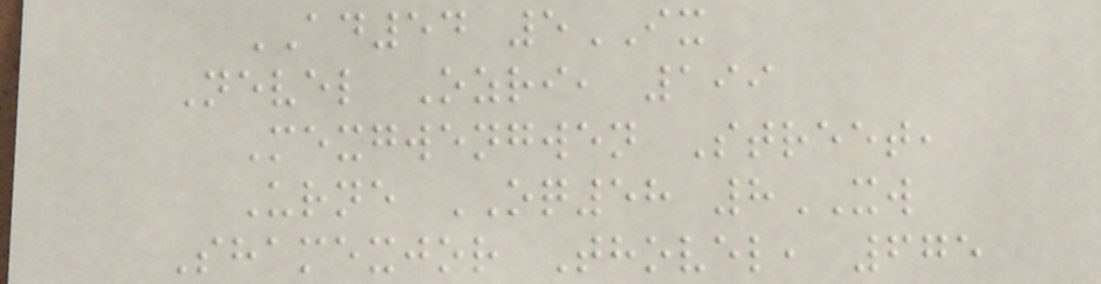AD54 5IX
Nevel Ozri, 199
Mexgwengwen Street,
Urne OQ58 8XW
Shamexjor Thovel, 675
